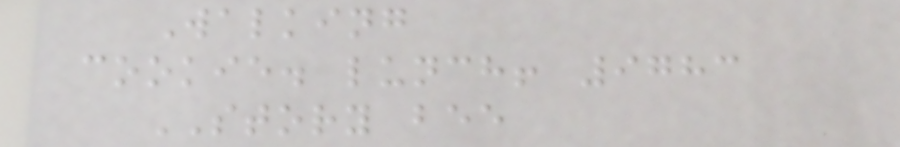Walking
cookie. lunch! 9783
STORY bee
